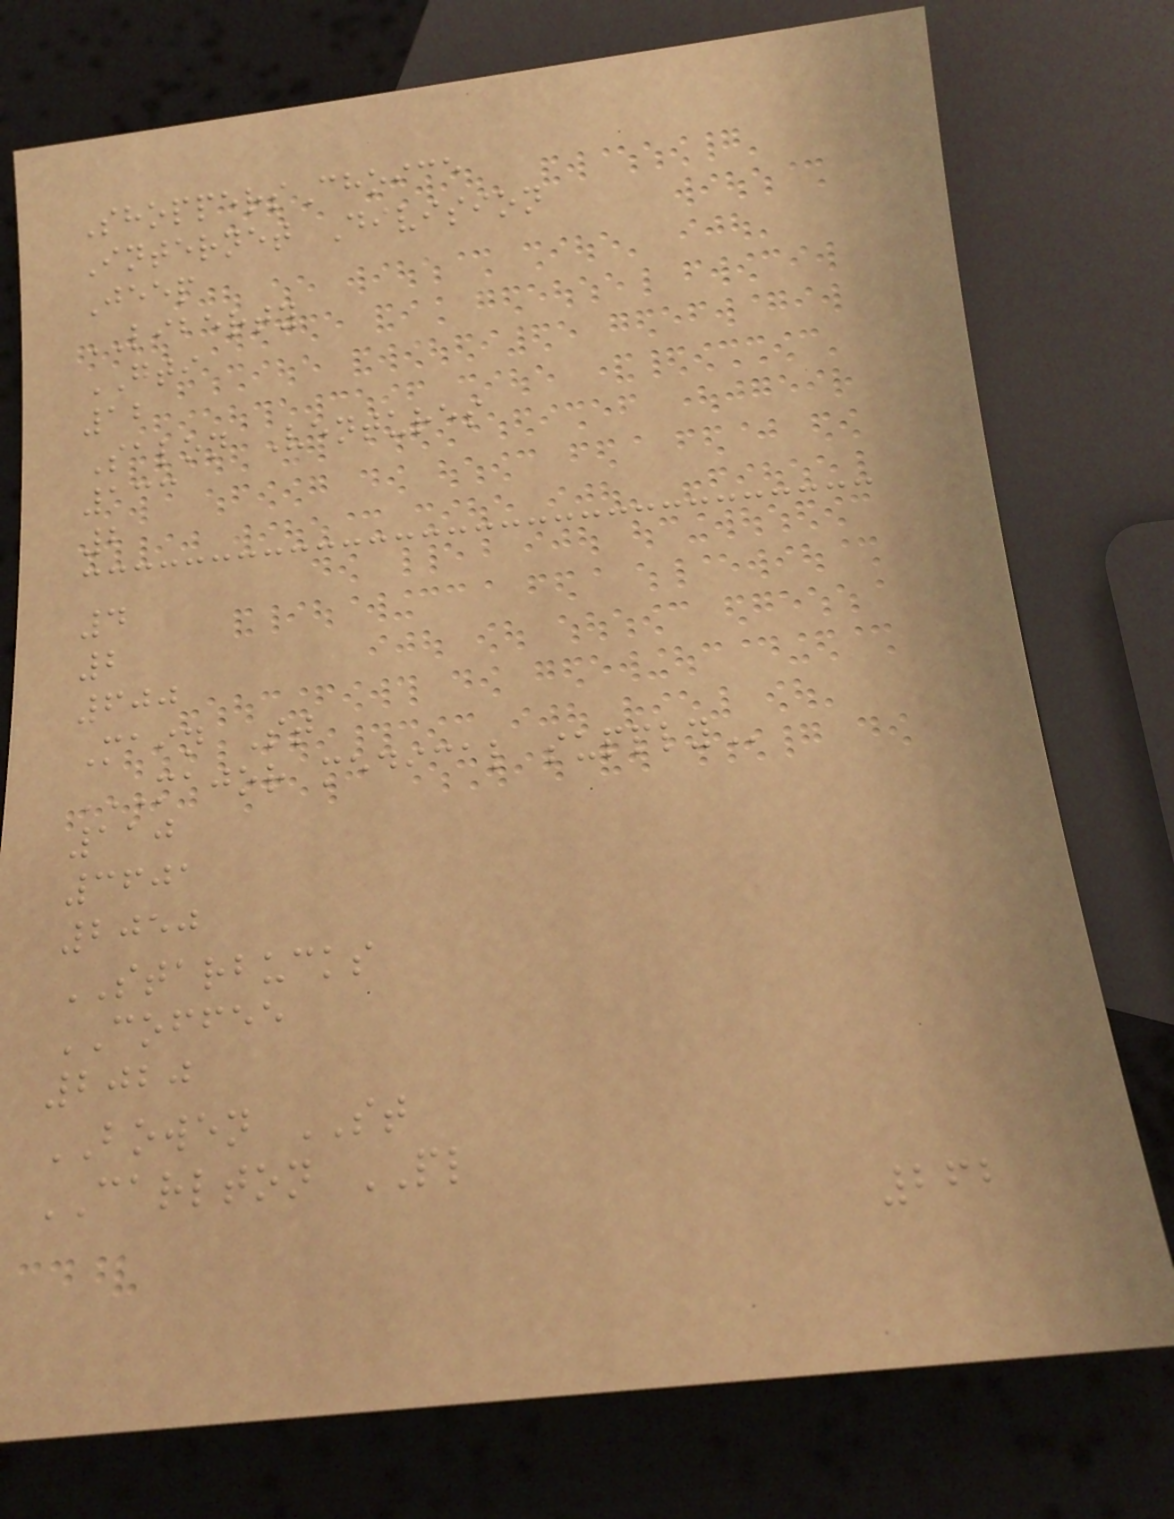ShoppersChoice
Internet Division
Jeep
LIBERTY
GTI
12
Salon Ventures
133
2
4
2
600
Main St
MAJOR MEDICAL SUPPLY
110
3601
2050
STARBUCKS
COFFEE
2020
BOWEN ST
CARLTON PL
262
